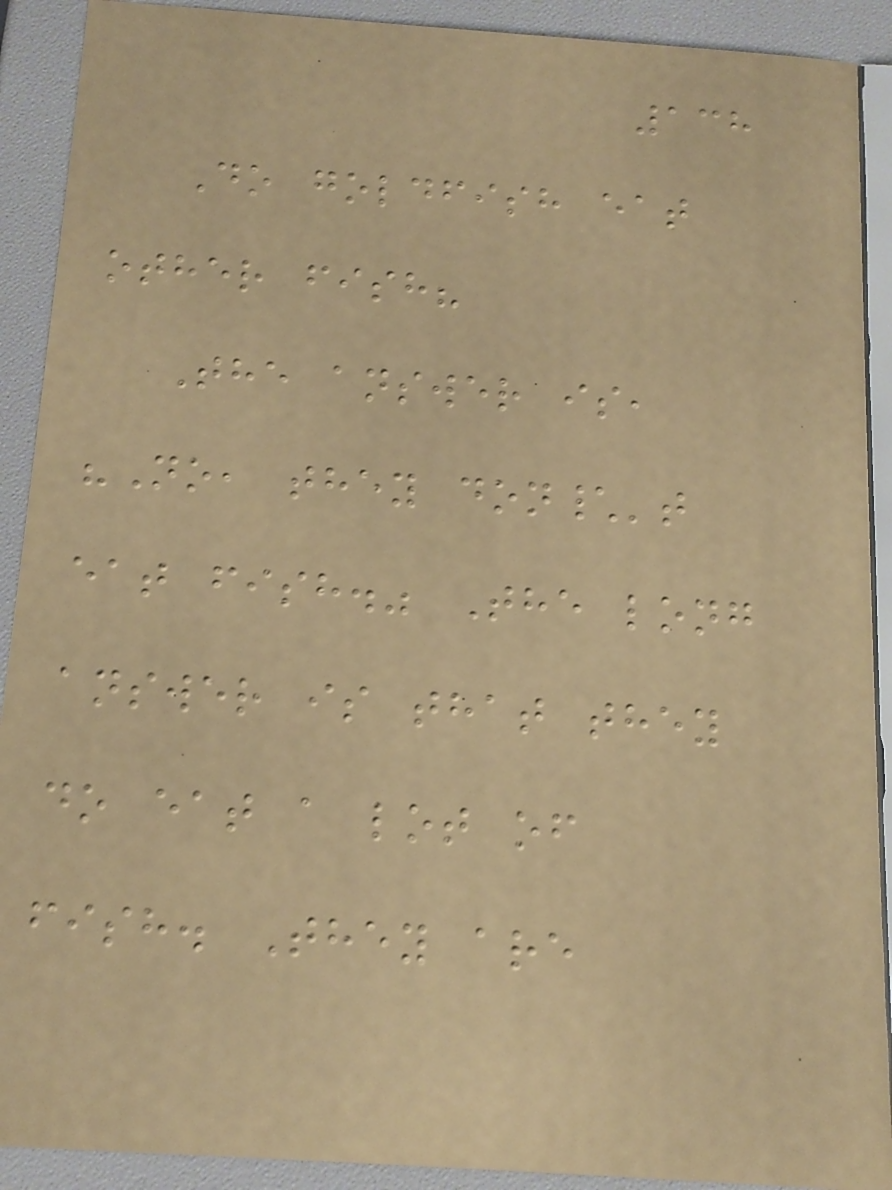138
Do goldfish eat
other fish?
The answer is,
"No, they don\'t
eat fish." The long
answer is that they
do eat a lot of
fish. They are
